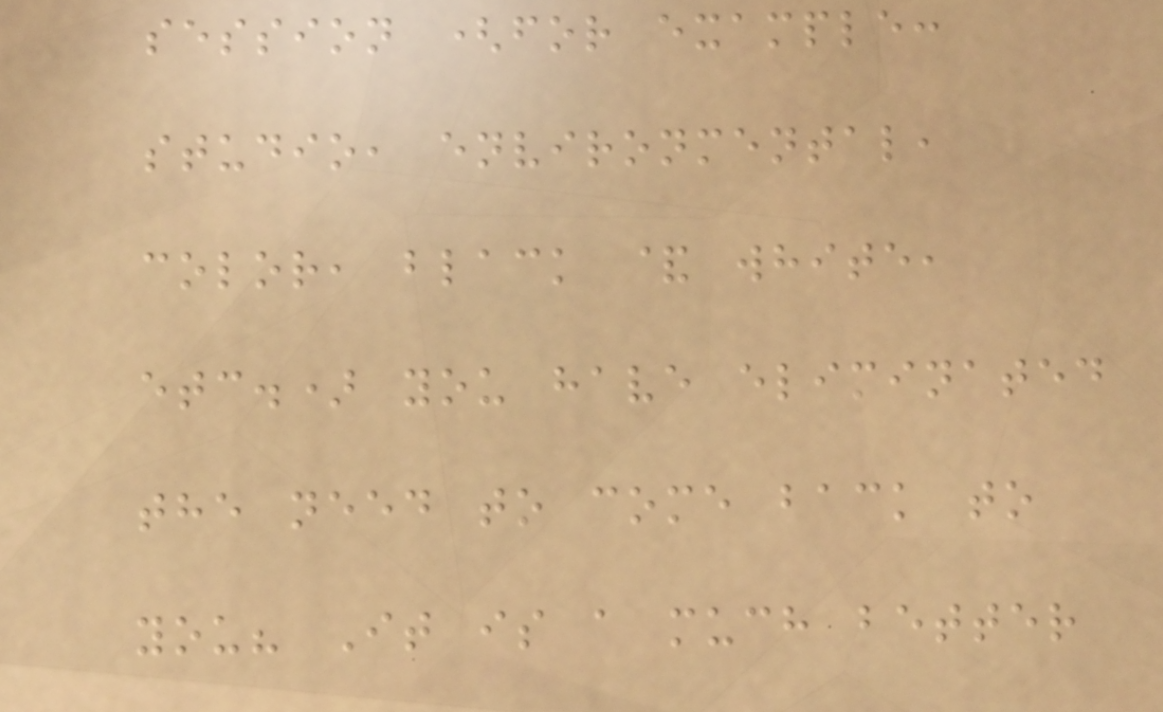session (for example:
studio, environmental,
color, black & white,
etc.) you have eliminated
the need to come back to
you? It is a much better
